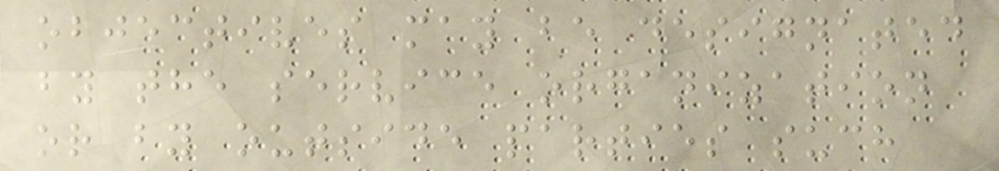objectives may be designated
by the service organization
or by outside parties such
